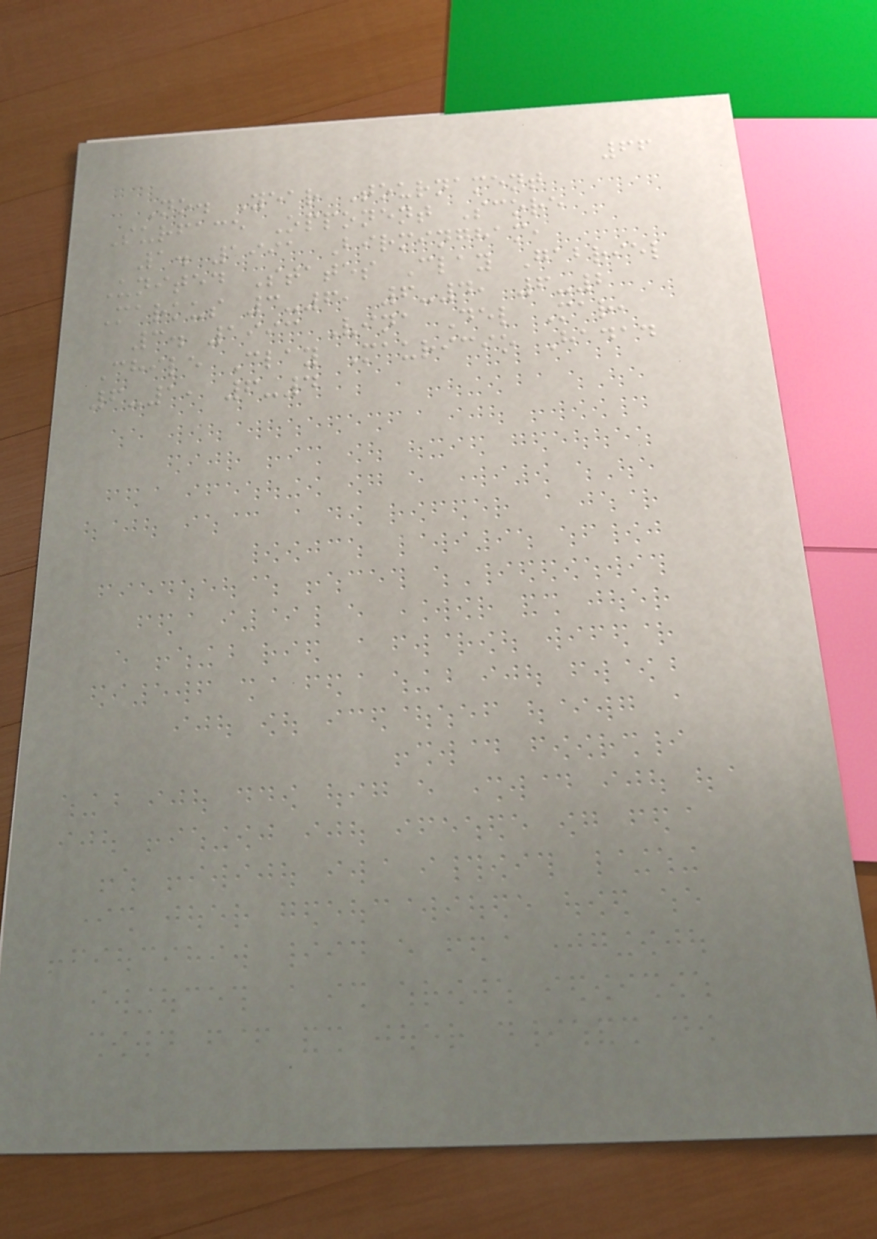66
No. Year Tournament
Surface Opponent Score
1. 1991 Birmingham,
United States Clay Gabriel
Markus 3-6, 6-4, 6-2
3. 1993 Vina Del Mar,
Chile Clay Mauricio Hadad
6-1, 6-4
